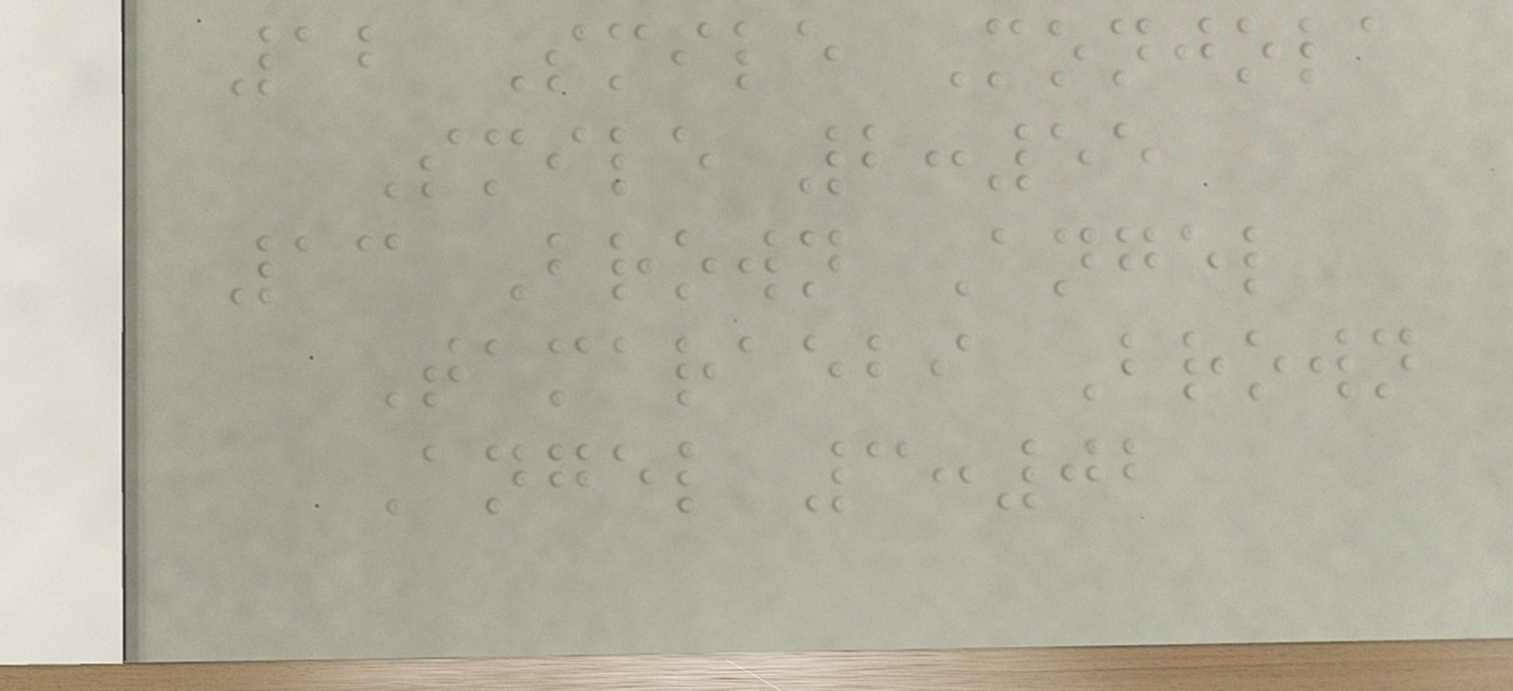12 Smile Monjola
Smile 2:55
13 Brown Angel
Tamaraebi Brown
Angel 3:02
